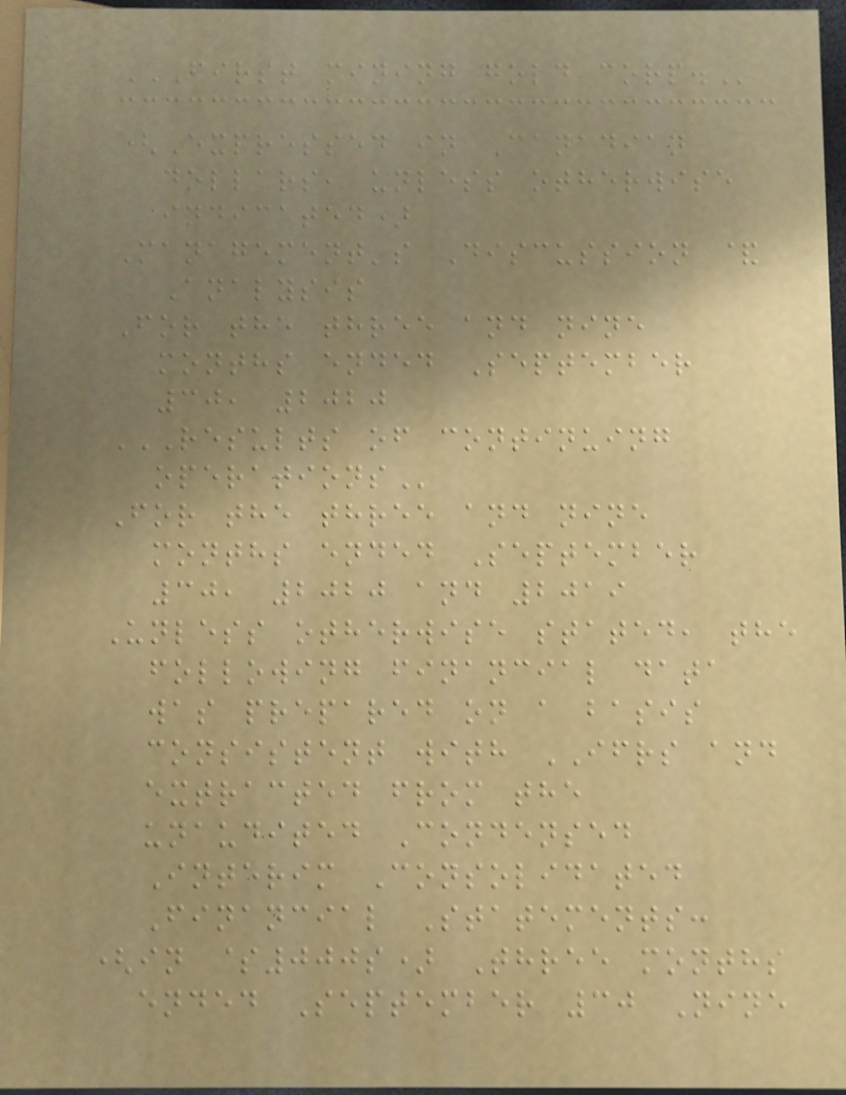FIRST MINING GOLD CORP.
(Expressed in Canadian
dollars, unless otherwise
indicated)
Management's Discussion &
Analysis
For the three and nine
months ended September
30, 2020
RESULTS OF CONTINUING
OPERATIONS
For the three and nine
months ended September
30, 2020 and 2019
Unless otherwise stated, the
following financial data
was prepared on a basis
consistent with IFRS and
extracted from the
unaudited Condensed
Interim Consolidated
Financial Statements:
(in $000s) Three months
ended September 30 Nine
